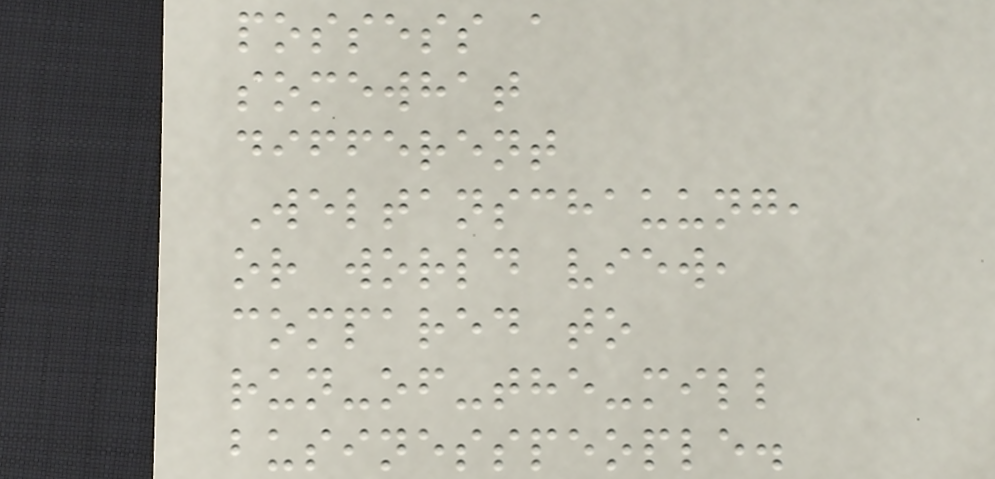possess a
somewhat
different
Weltanschauung,
or world view,
compared to
run-of-the-mill
businesspeople.
